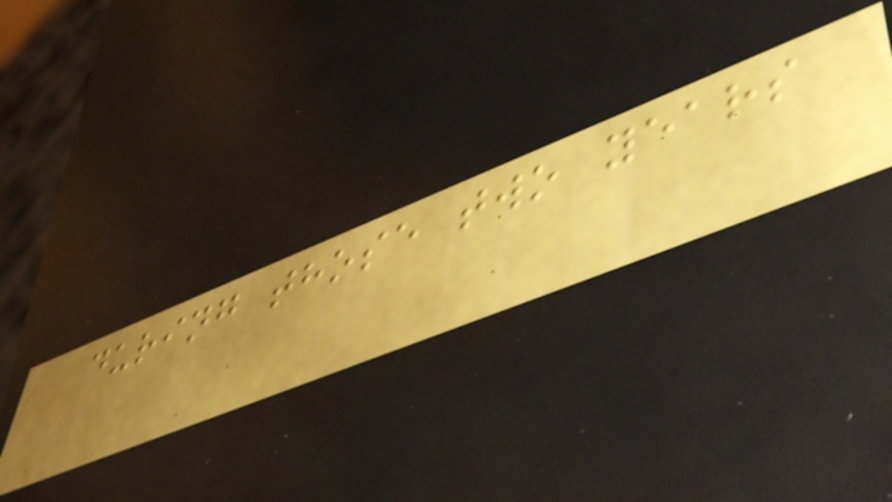during those two years
